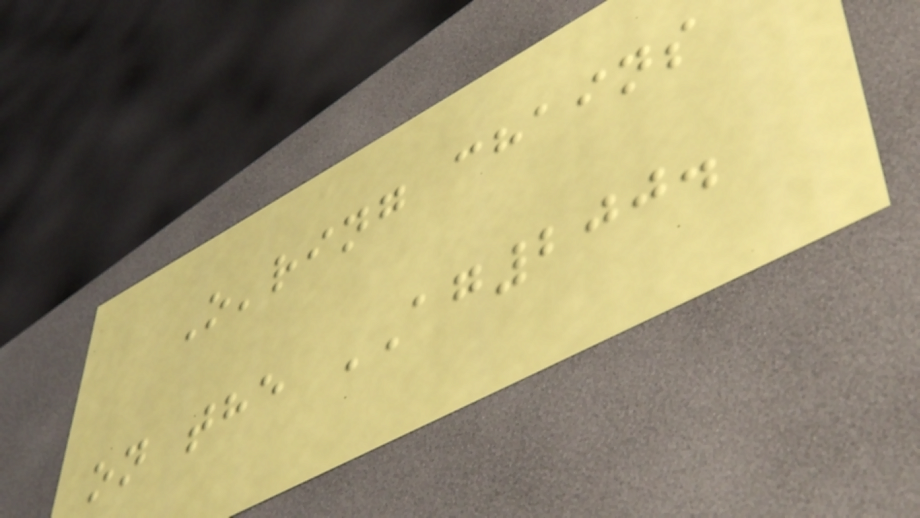O'ring chains
on the AG200.
